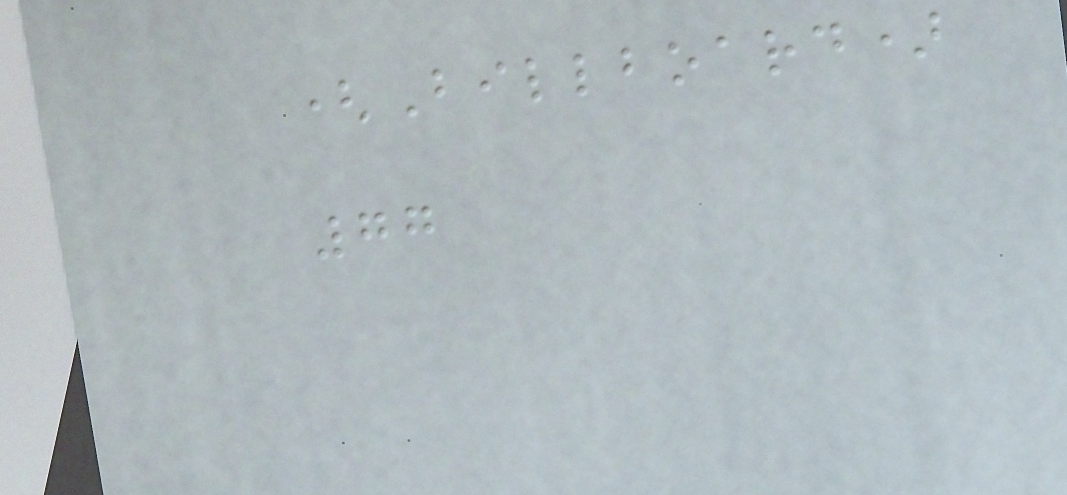(Billboard)
77
